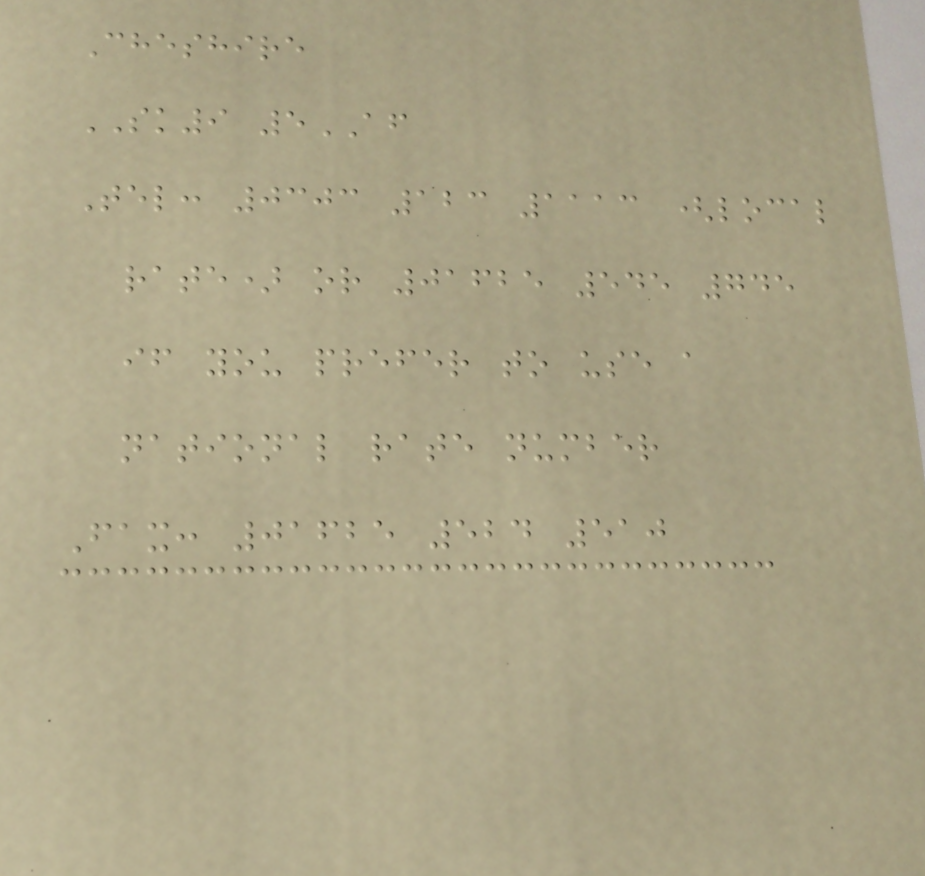Cheshire
SK9 5AF
Tel: 0303 123 1113 (local
rate) or 01625 545 745
if you prefer to use a
national rate number
Fax: 01625 524 510
